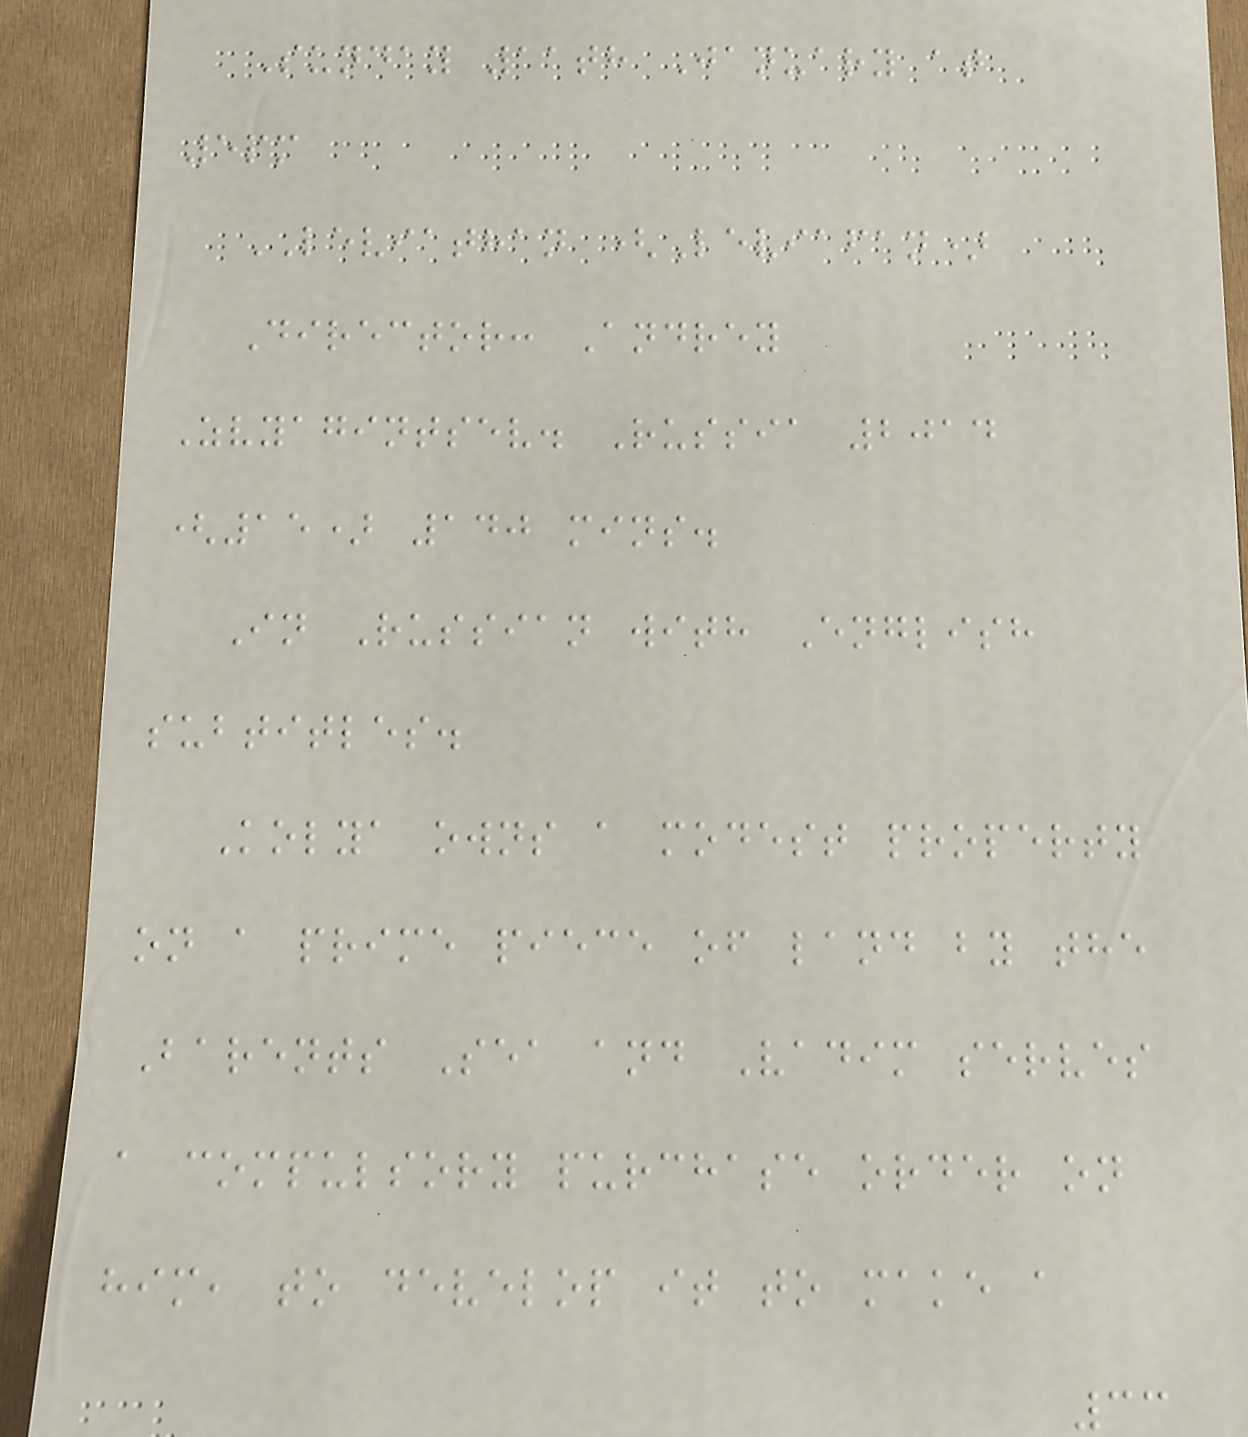Sunday 11th January at
5pm
LEVIATHAN (Leviafan)
Director: Andrey
Zvyagintsev. Russia 2014
(15) 140 mins.
In Russian with English
subtitles.
Kolya owns a modest property
on a prime piece of land by the
Barents Sea and Vadim serves
a compulsory purchase order on
him, to develop it to make a
33
